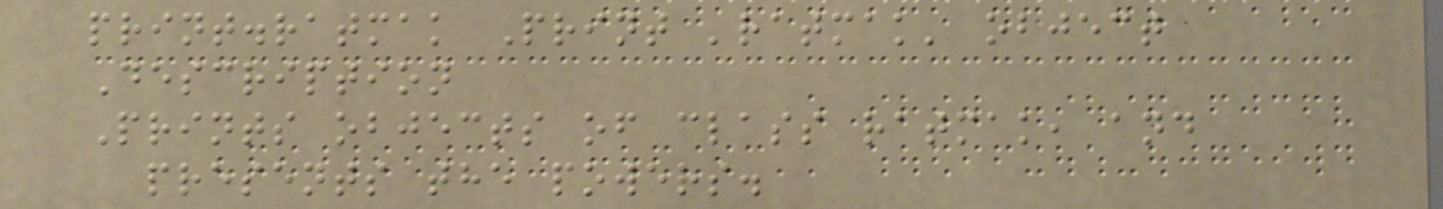print.ratmak Print 'ratmak' object
Description
Prints objects of class ratmak, and
presents the powers.
